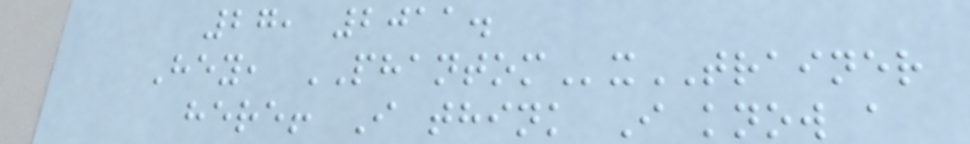27, 2011.
Hey, PHANTOMxTRAINER
here! I think I know a
